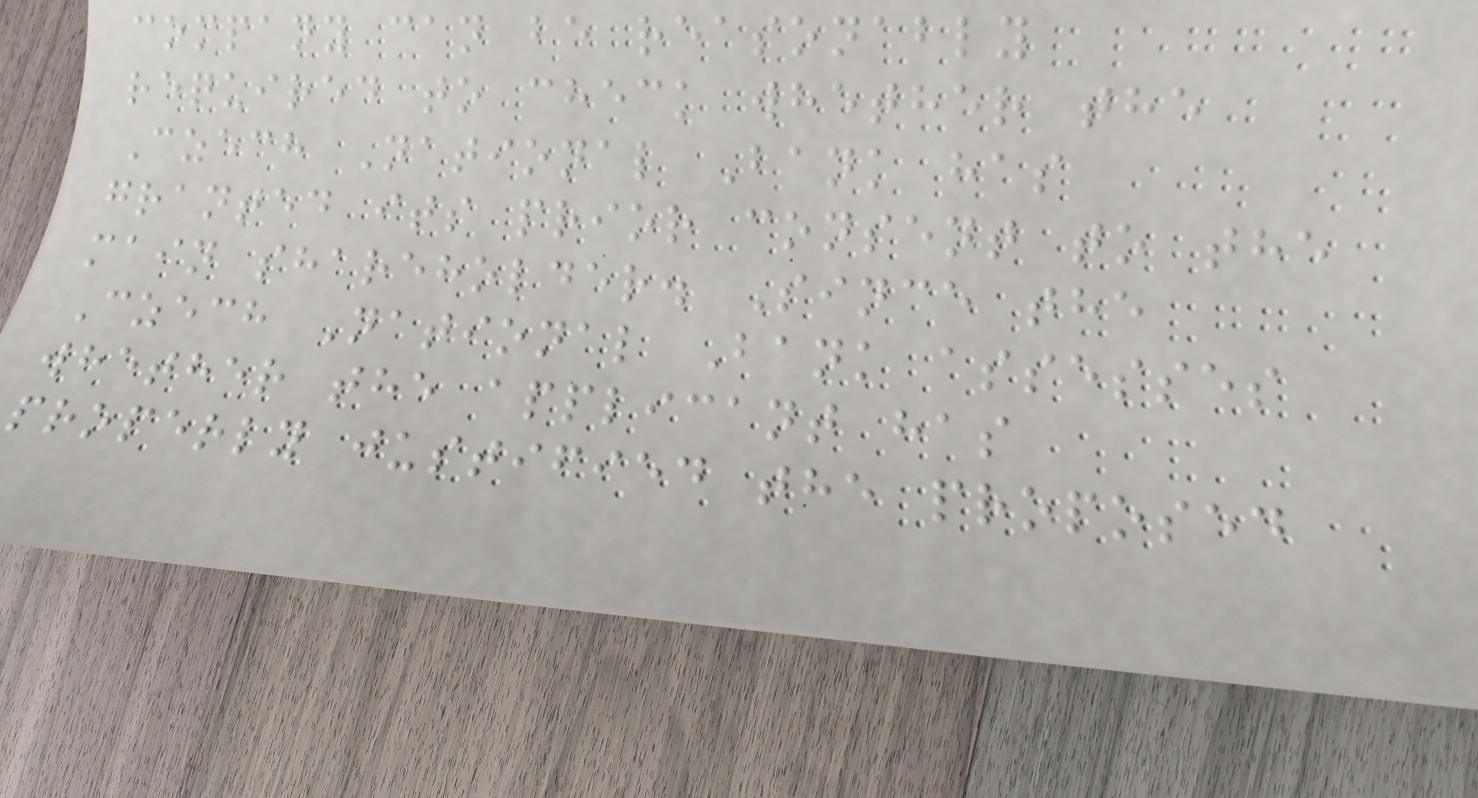company can be reasonably
required to check whether the
Czech National Bank has
granted its prior consent to the
main shareholder. Since the
Czech National Bank assesses
whether the applicant has
properly justified the proposed
